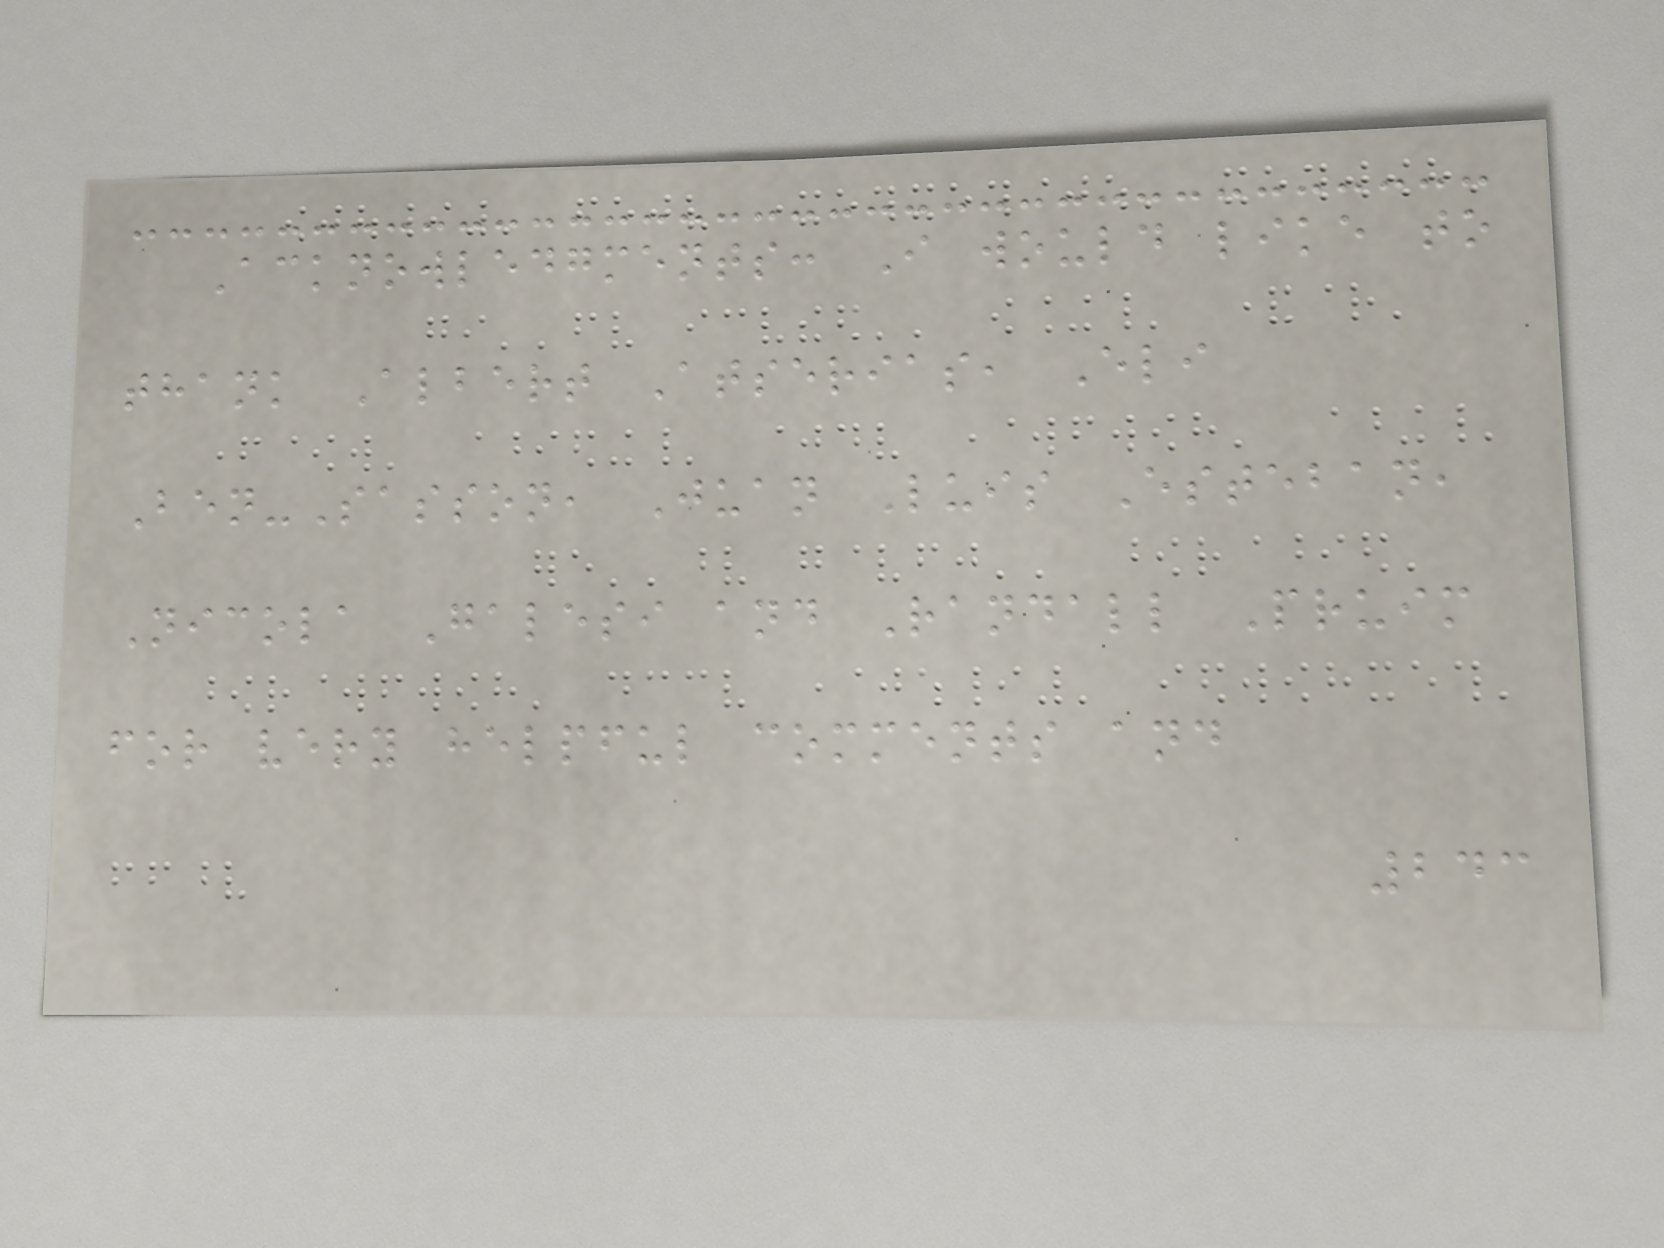Acknowledgments: I would like to
thank Albert Atserias, Eli
Ben-Sasson, Juan Luis Esteban,
Nicola Galesi and Randall Pruim
for very helpful comments and
243
